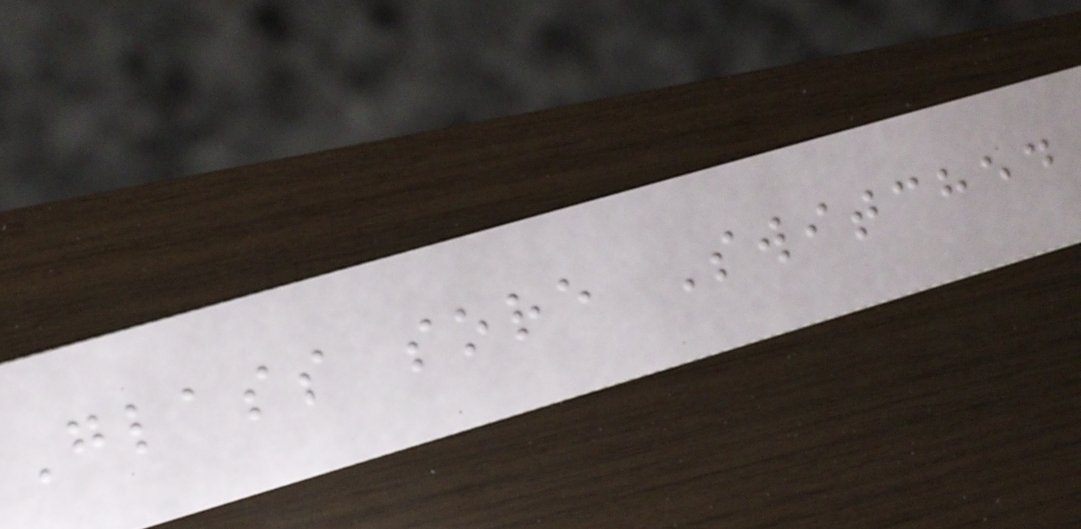Glass sore Switched
